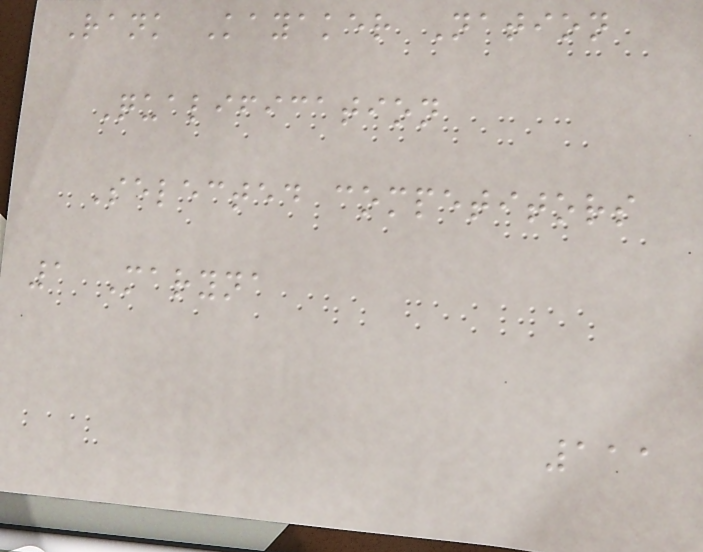Rank Kayaker Nation
Qualification
Selected competitors
1 Maryna
111
